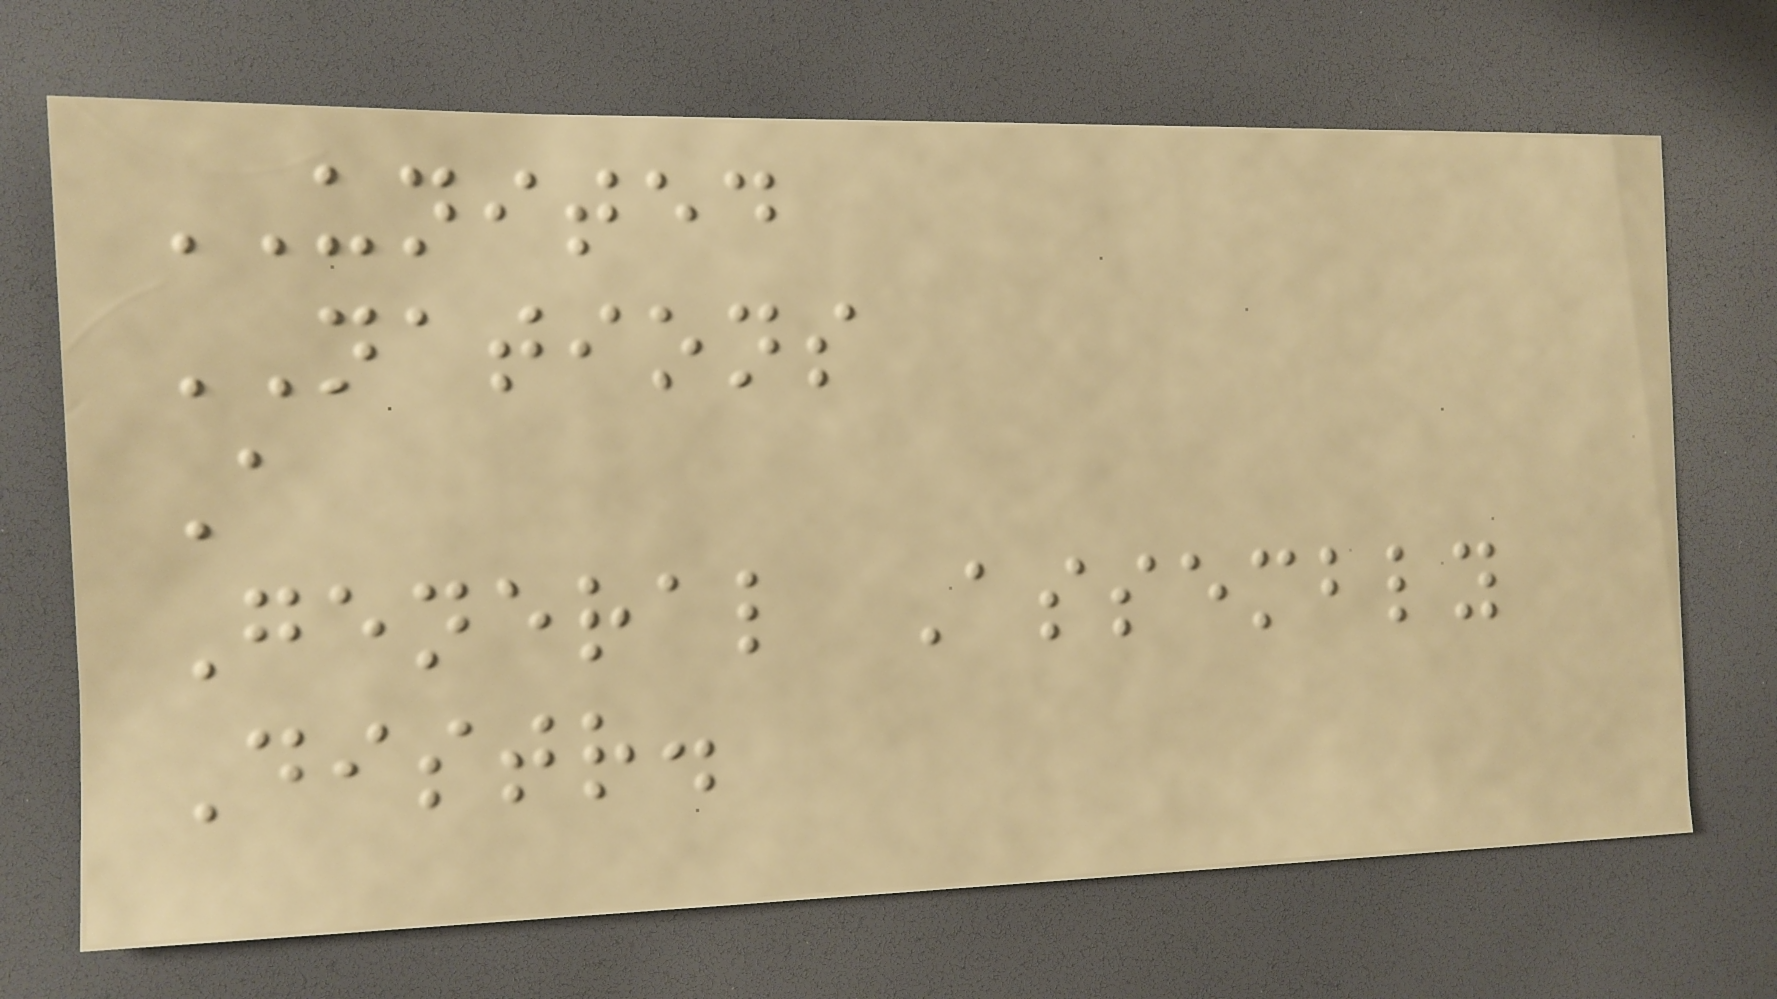UNITED
NATIONS
A
General Assembly
Distr.
